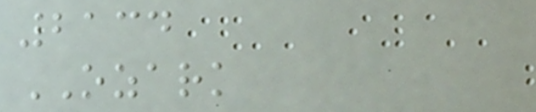2134
OZARK
